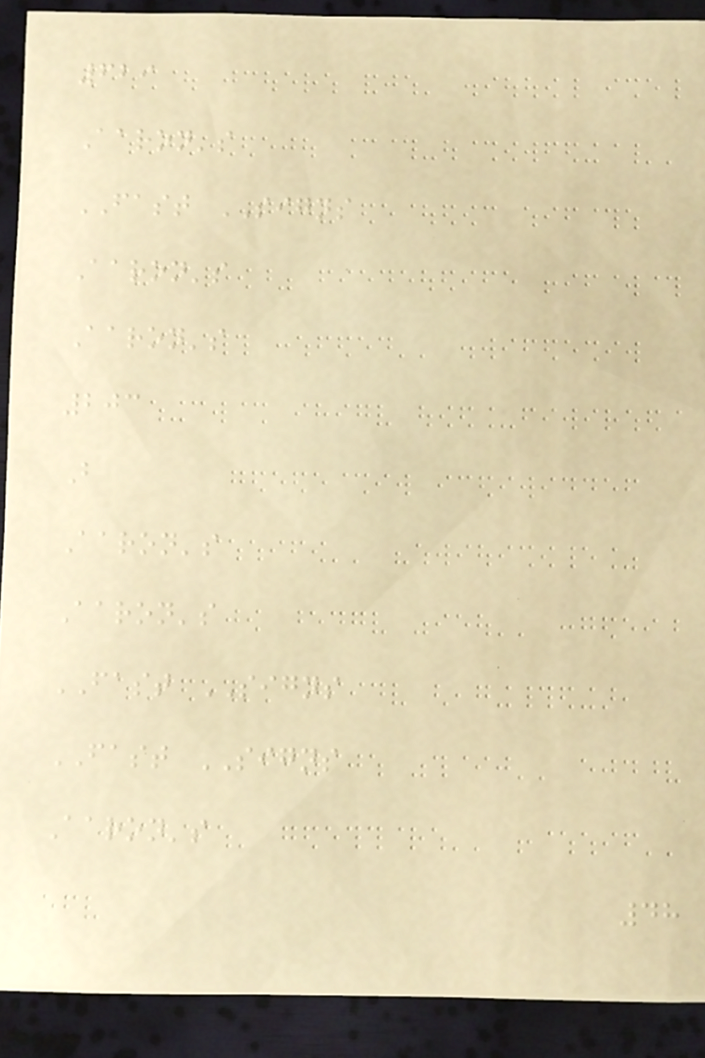629
Aaron's
FAST SIGNS
Aaron's
Aaron's
203
B
Aaron's
Aaron's
FAST SIGNS
FAST SIGNS
Aaron's
48
